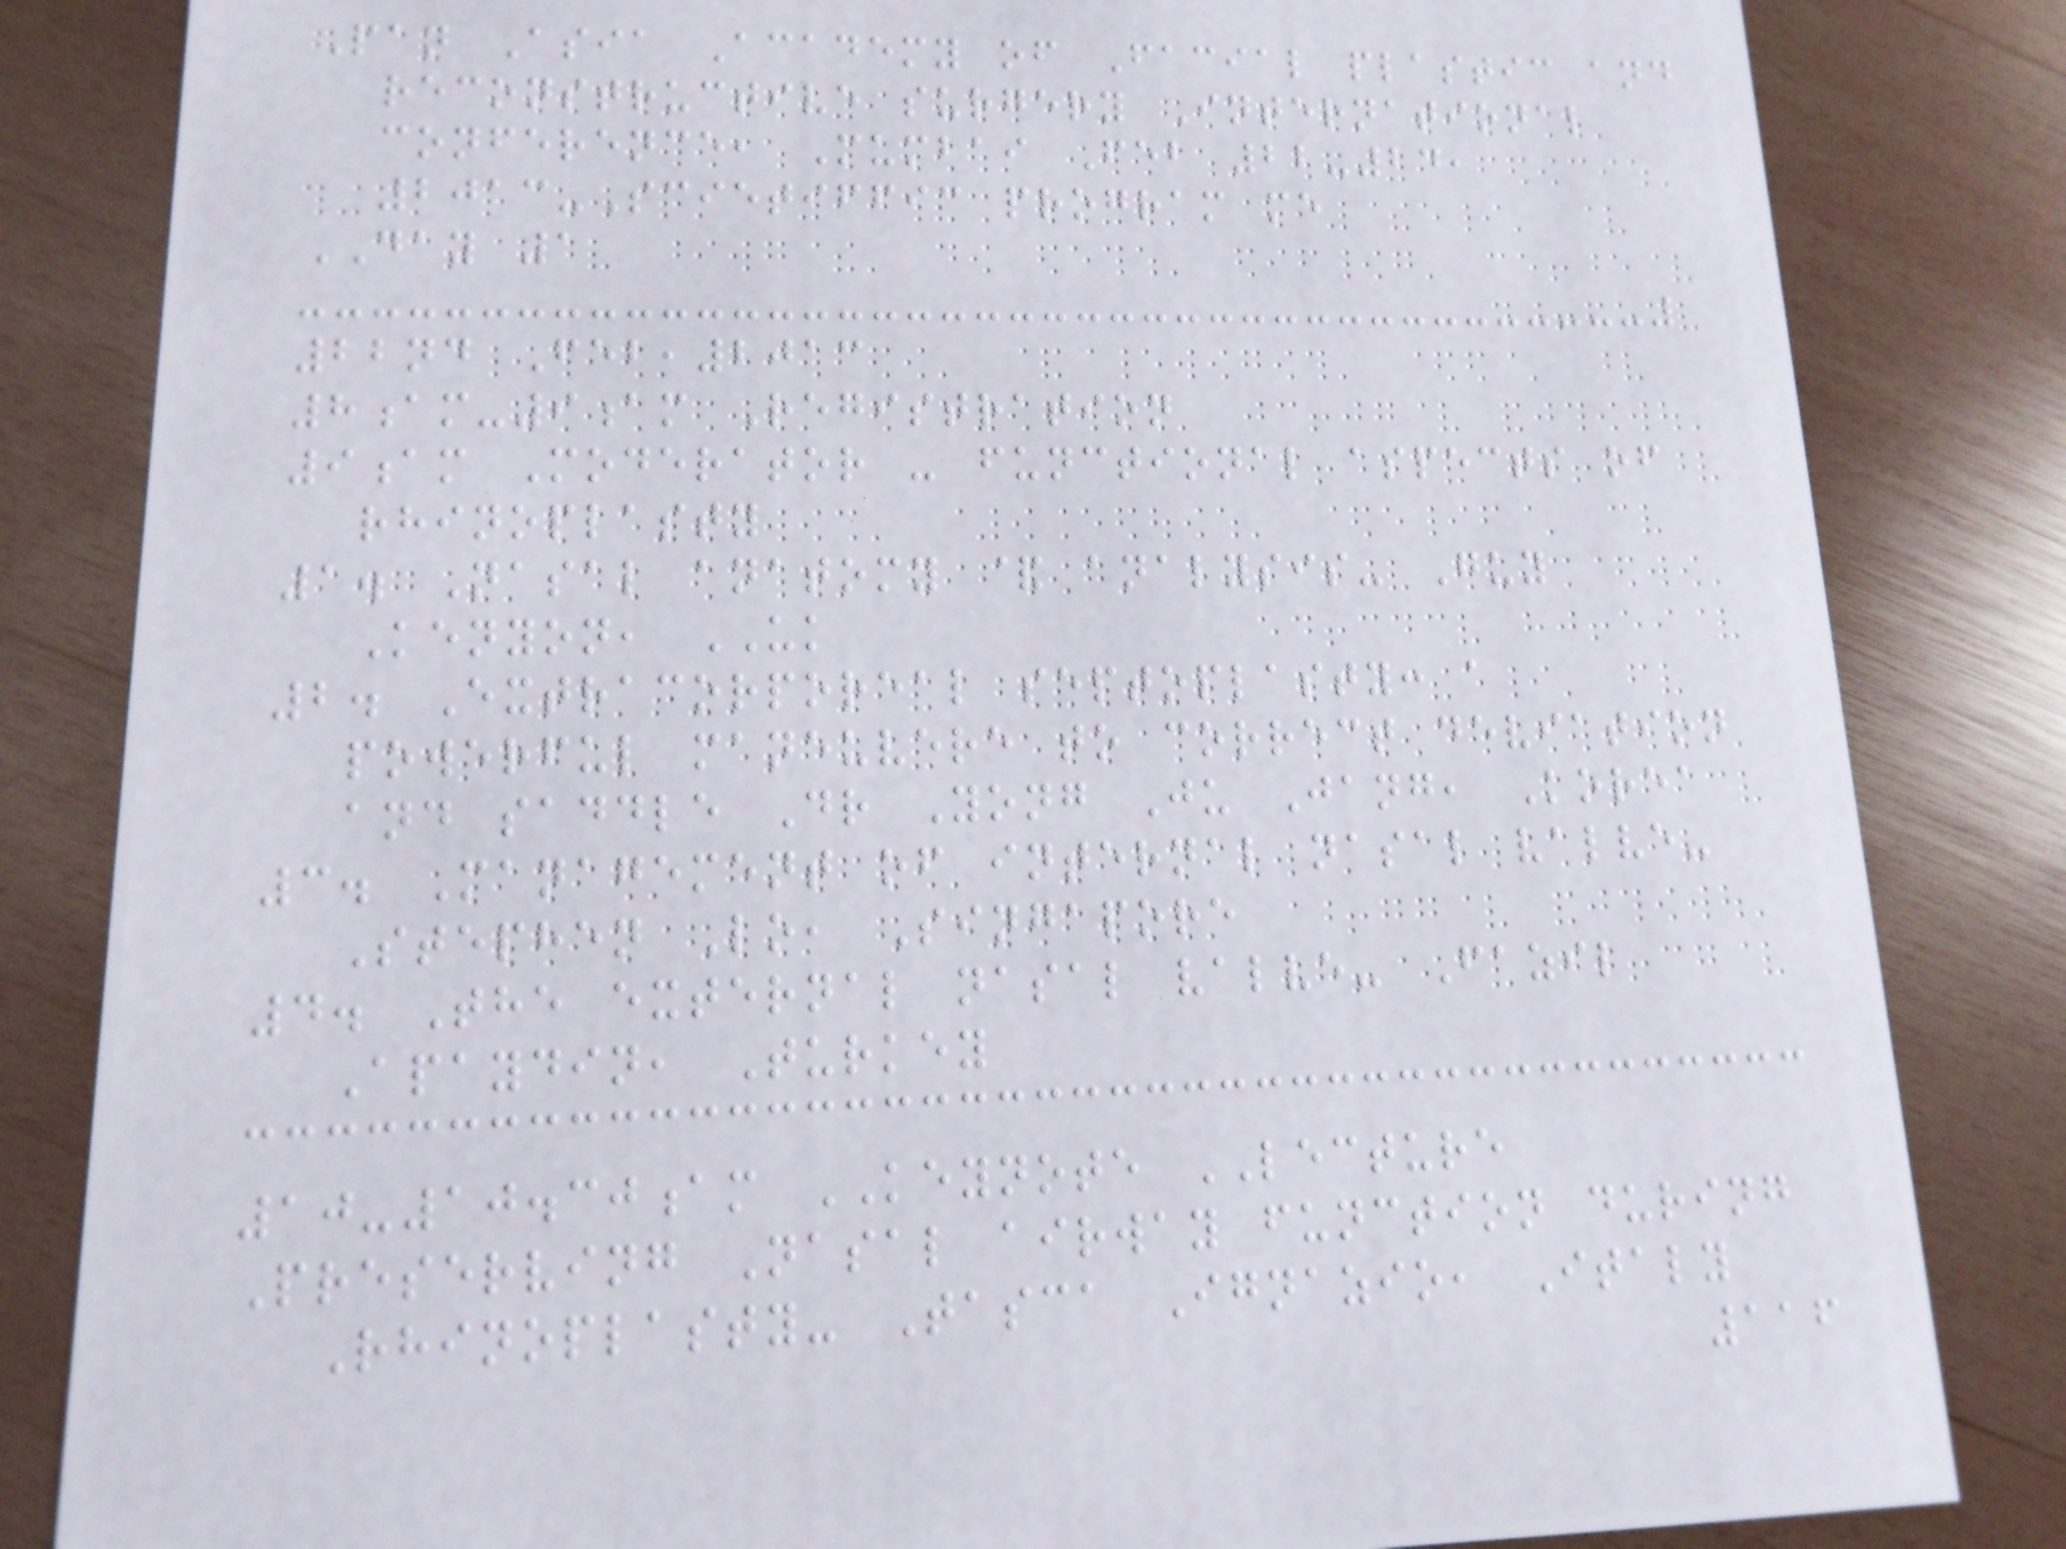Pan Asia Academy of Facial plastic and
reconstructive surgery International
conference, Mumbai Feb 22-24,
2013-Scietiffic program me
DAY 1
22nd Feb,2013
8am-9am Registration
9am Moderator - functional aspects of
rhinoplasty
1. Nasal anatomy & analysis- Guy
Kenyon, UK
2. Extracorporeal septoplasty: a
powerful maneuvere to correct deviation
and saddle Dr Yong Ju Jang, Korea
3. Management of internal nasal valve-
Stephen Lo, Singapore
4. The external nasal valve- Fazil
Apaydin, Turkey
10-10.30am KEYNOTE LECTURE
Preserving Nasal airway function during
Rhinoplasty- Tasca Ignazio, Italy
116
